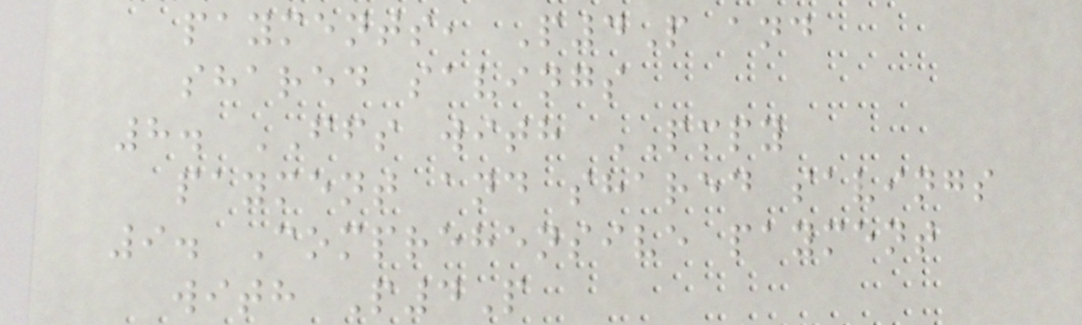payments, P4P and
shared savings
8. FFS with PMPY
payment and shared savings
9. Comprehensive payment
with P4P
